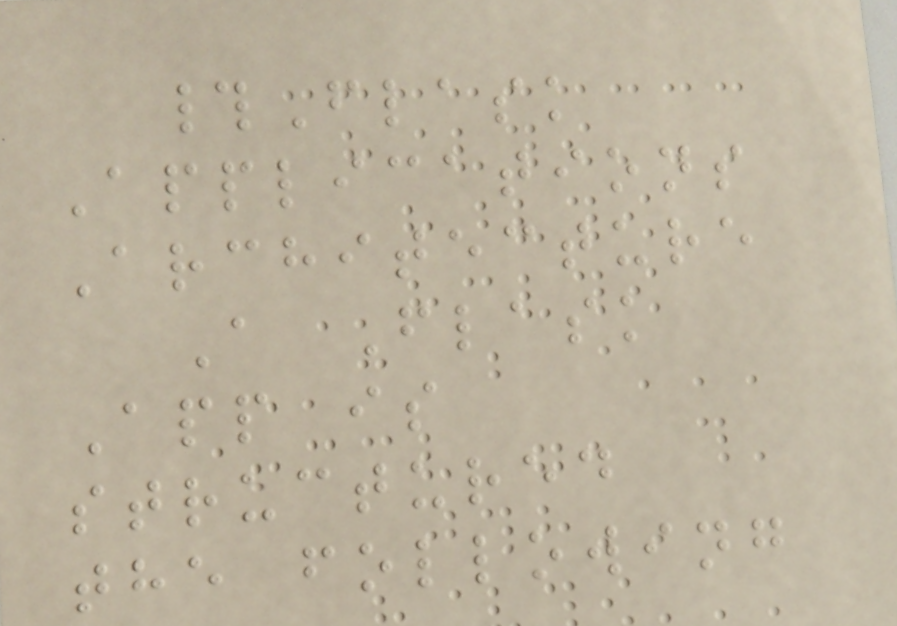#Flask
Applications
Architecture
A Flask
App is
structured
the following
